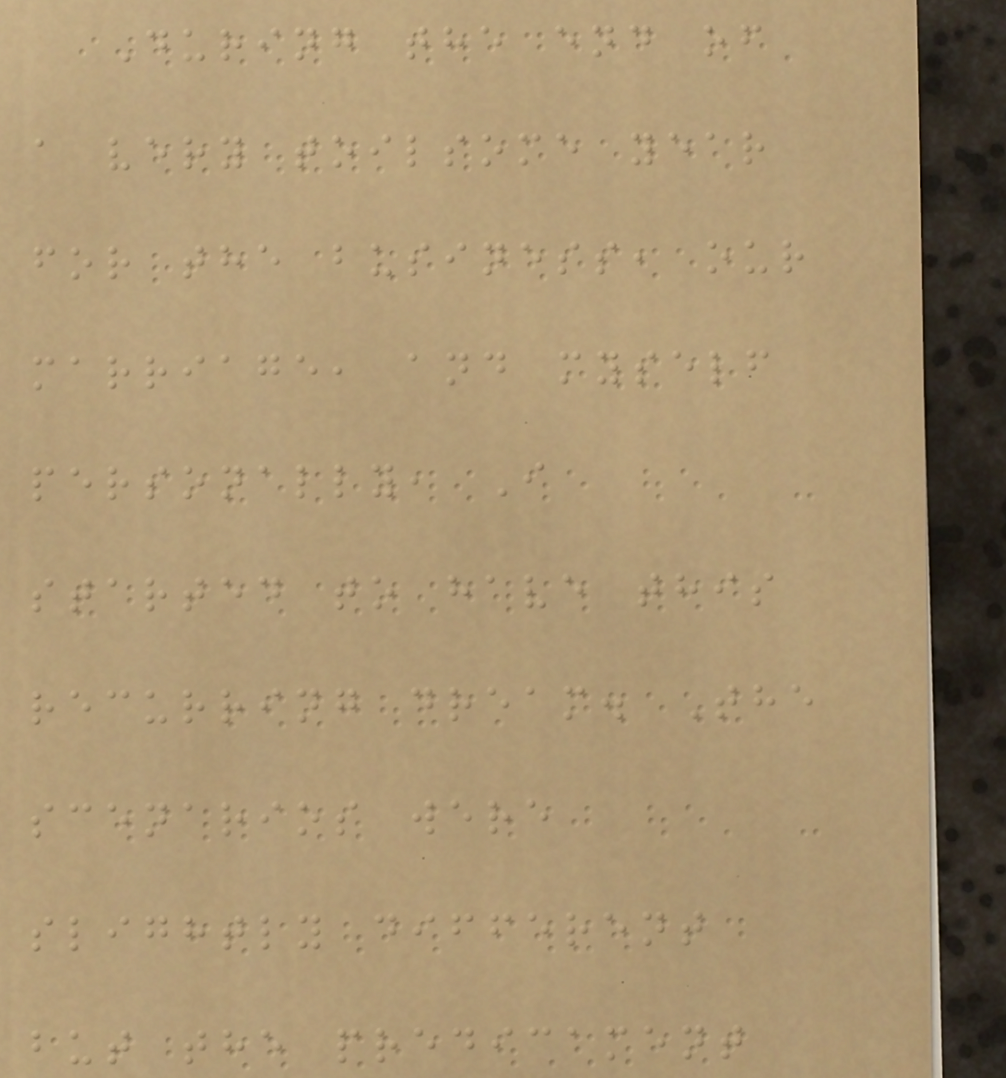During the end of
a very toilsome year
for the business, our
marriage, and myself
personally, I
started to have this
recurring dream. The
scenarios were
slightly different
but the predicament
